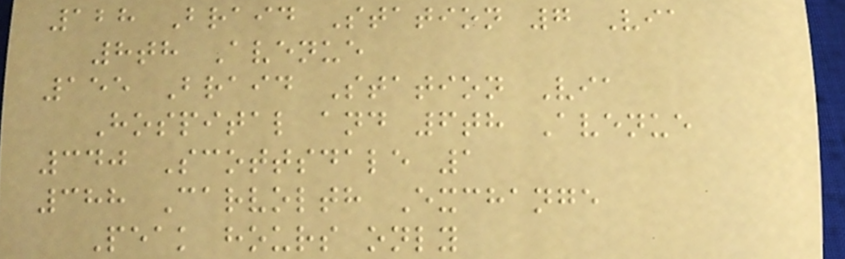128 Braid Station 7 Via
8th Avenue
155 Braid Station Via
Hospital and 6th Avenue
340 Scottsdale 1
388 Carvolth Exchange
Peak hours only
